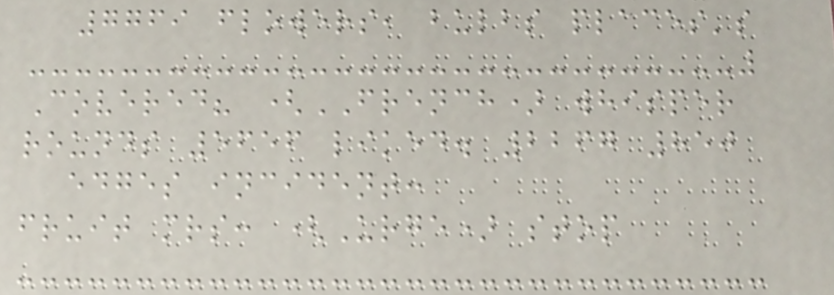7769 flowers, bulbs places's
Covered? (FRENCH) whisper
rounds 5656 liked. 2267 850
edges incident:
fruit mrs: (Urge) stop
